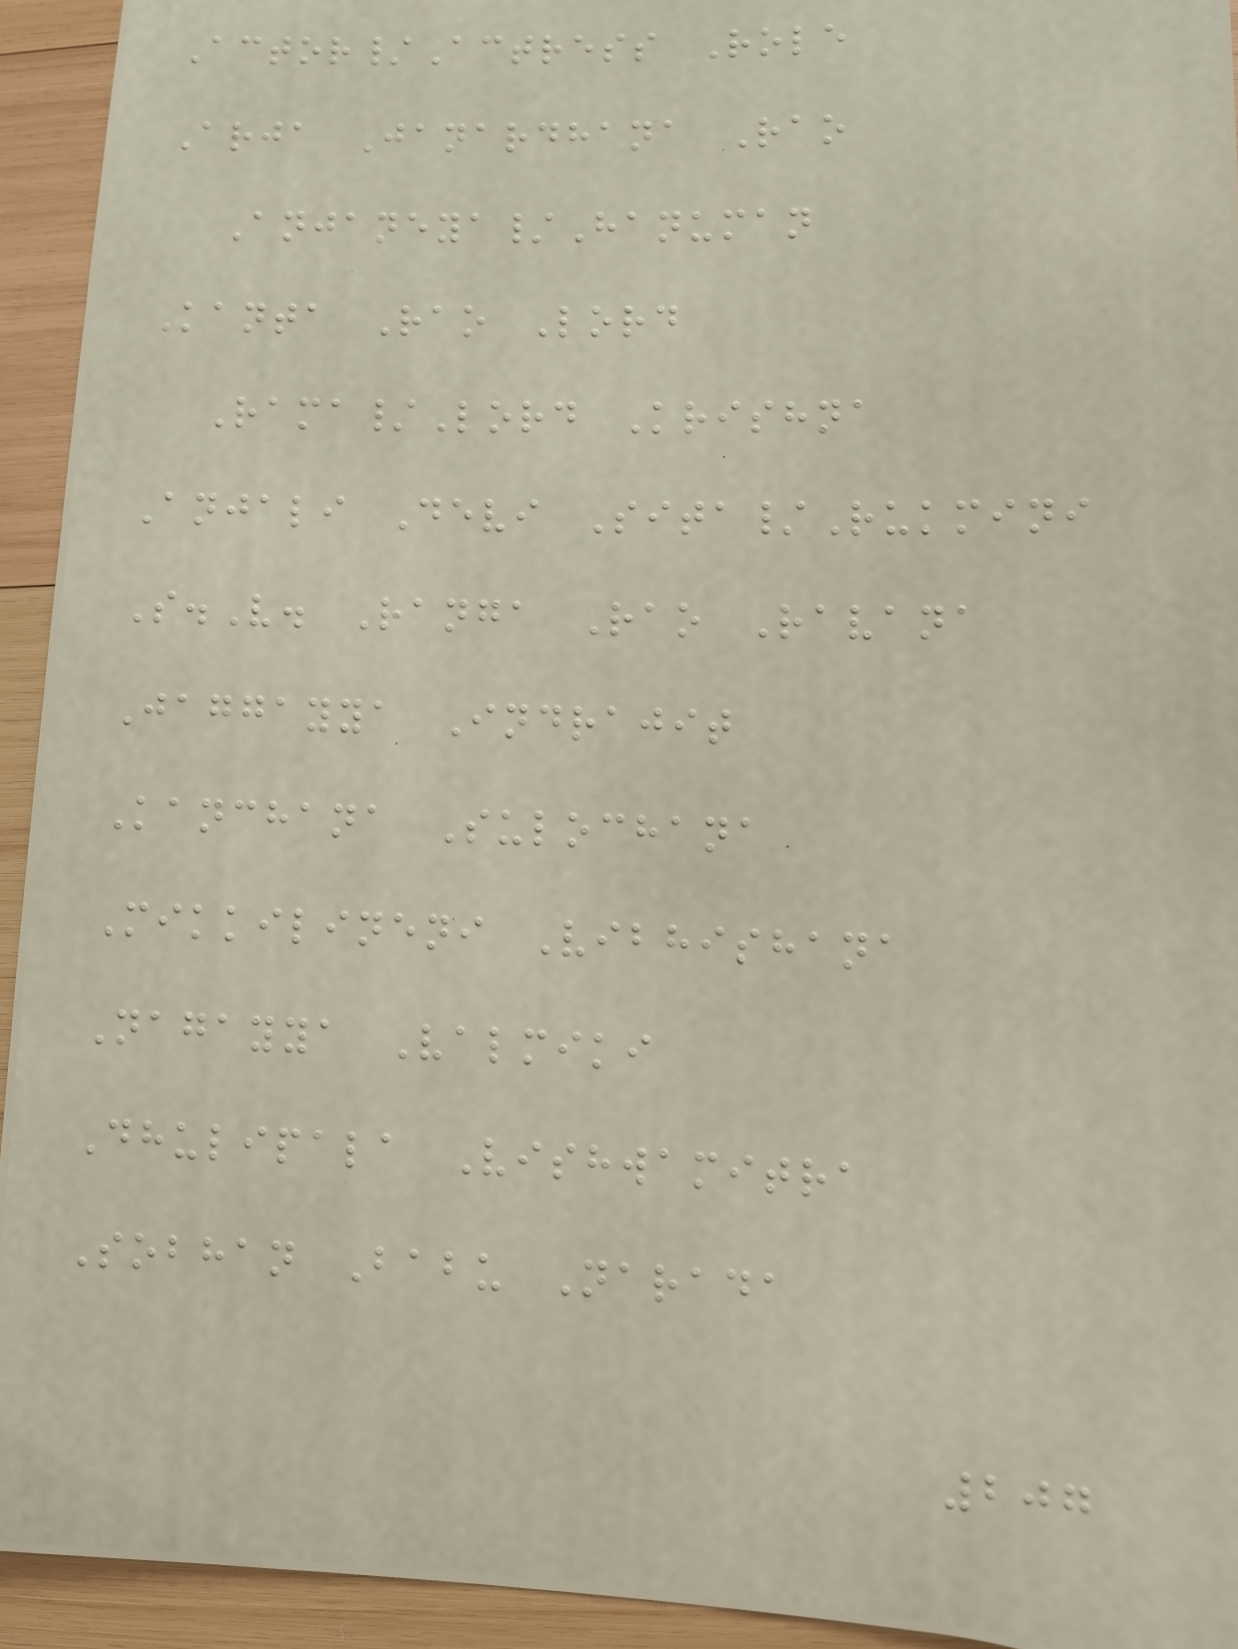Actor/Actress Role
Arja Janardhana Rao
Anjaneya/Hanuman
Kanta Rao Lord
Rama/Lord Krishna
Anjali Devi Sita/Rukmini
S.V. Ranga Rao Ravana
Jaggayya Indrajit
Kanchana Sulochana
Mikkilineni Vibhishana
Nagayya Valmiki
Dhulipala Vishwamitra
Sobhan Babu Narada
207
